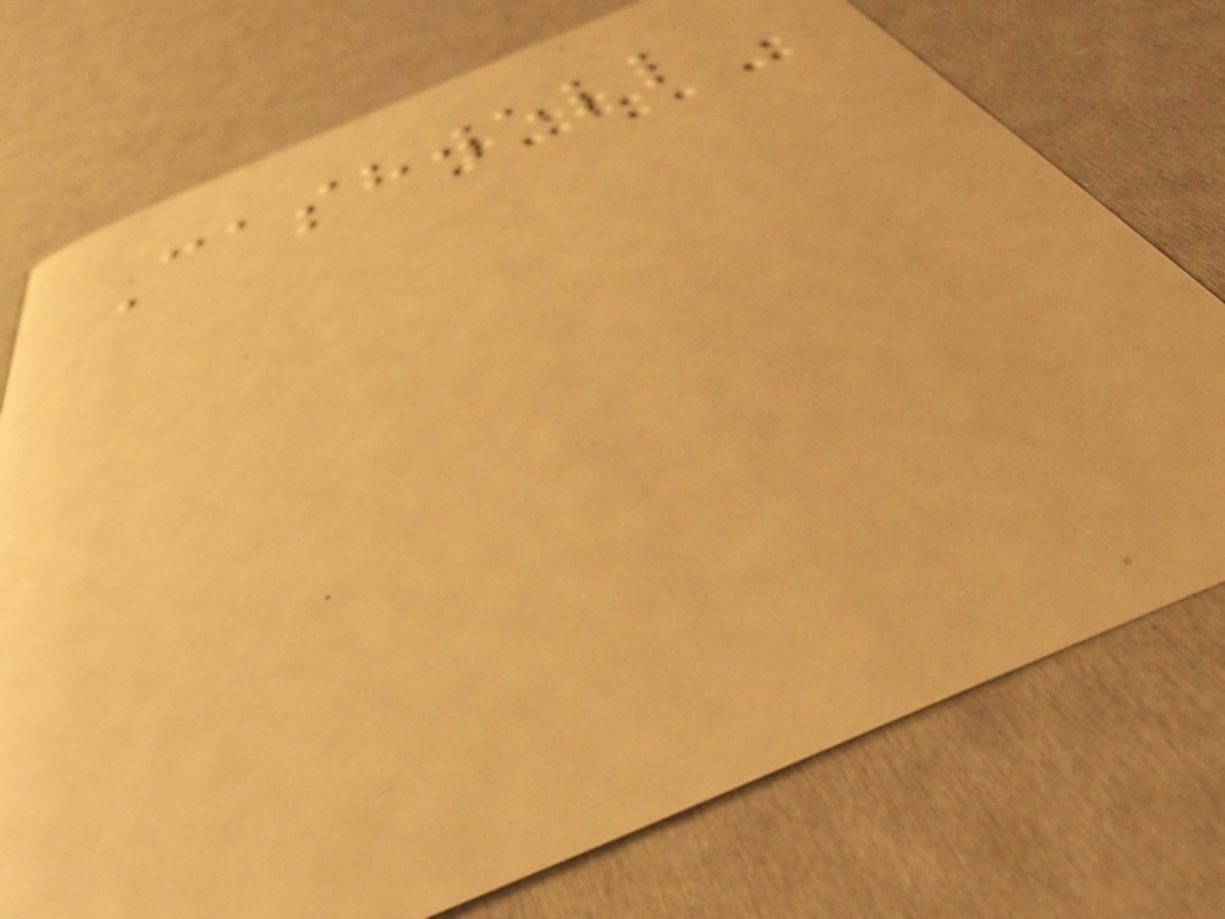Cashwell
